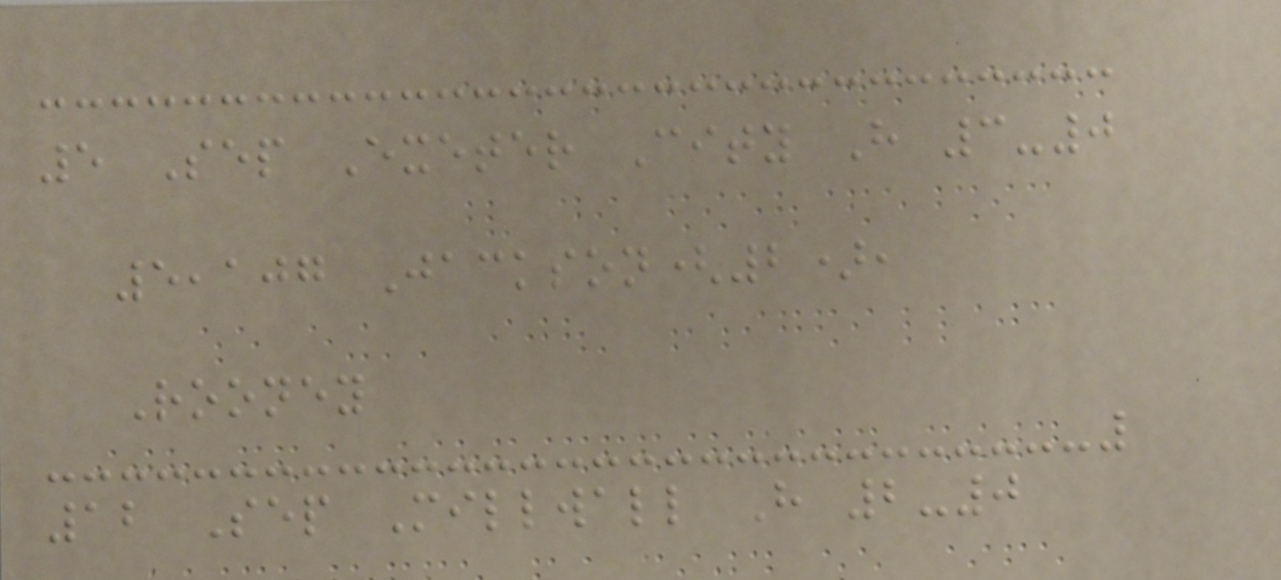5 Sep Exeter City H 3-0
5,107 Jackson(2),
Rooney
12 Sep Millwall H 2-0
